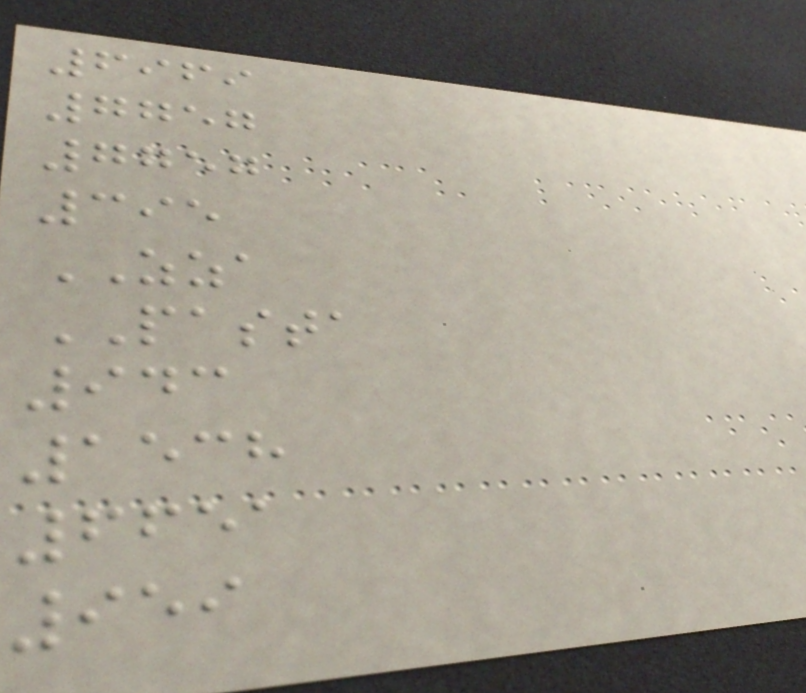6969
7757
7757
395
ZZA
PASTA
943
1538
6651
959
